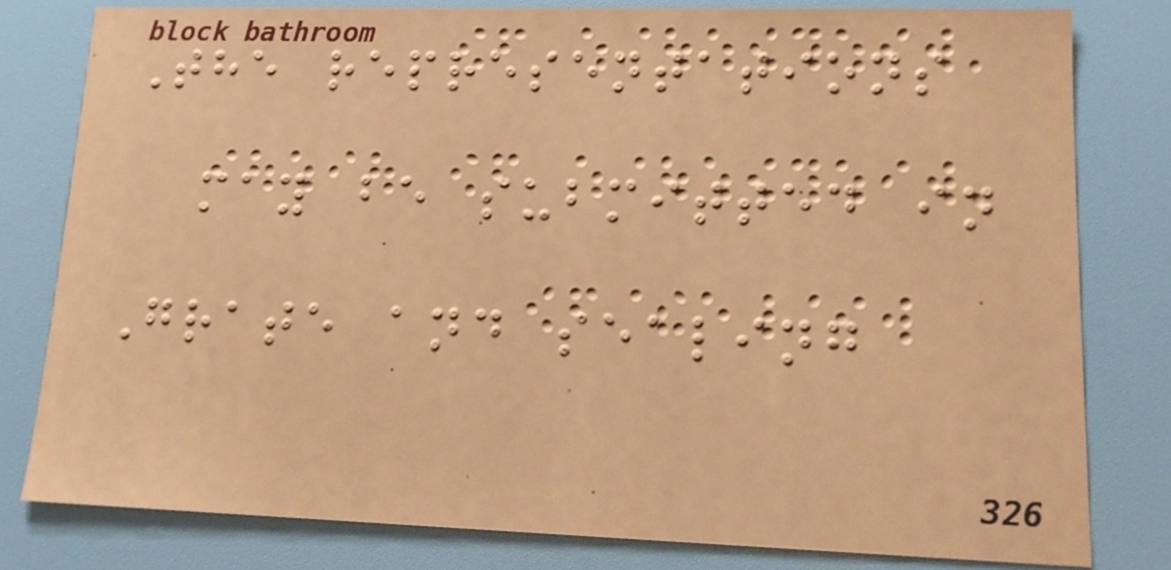The representations
may be submitted in
Grate and sealing
